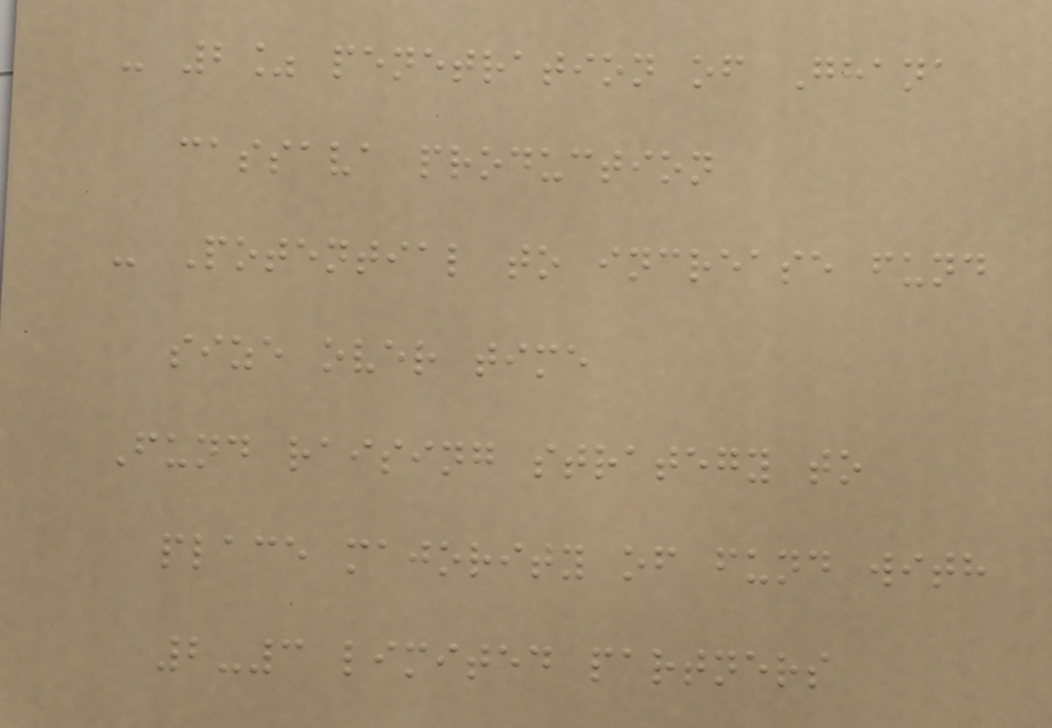- 2% penetration of Ghana
cassava production
- Potential to increase fund
size over time
Fund raising strategy to
place majority of fund with
2-3 limited partners
